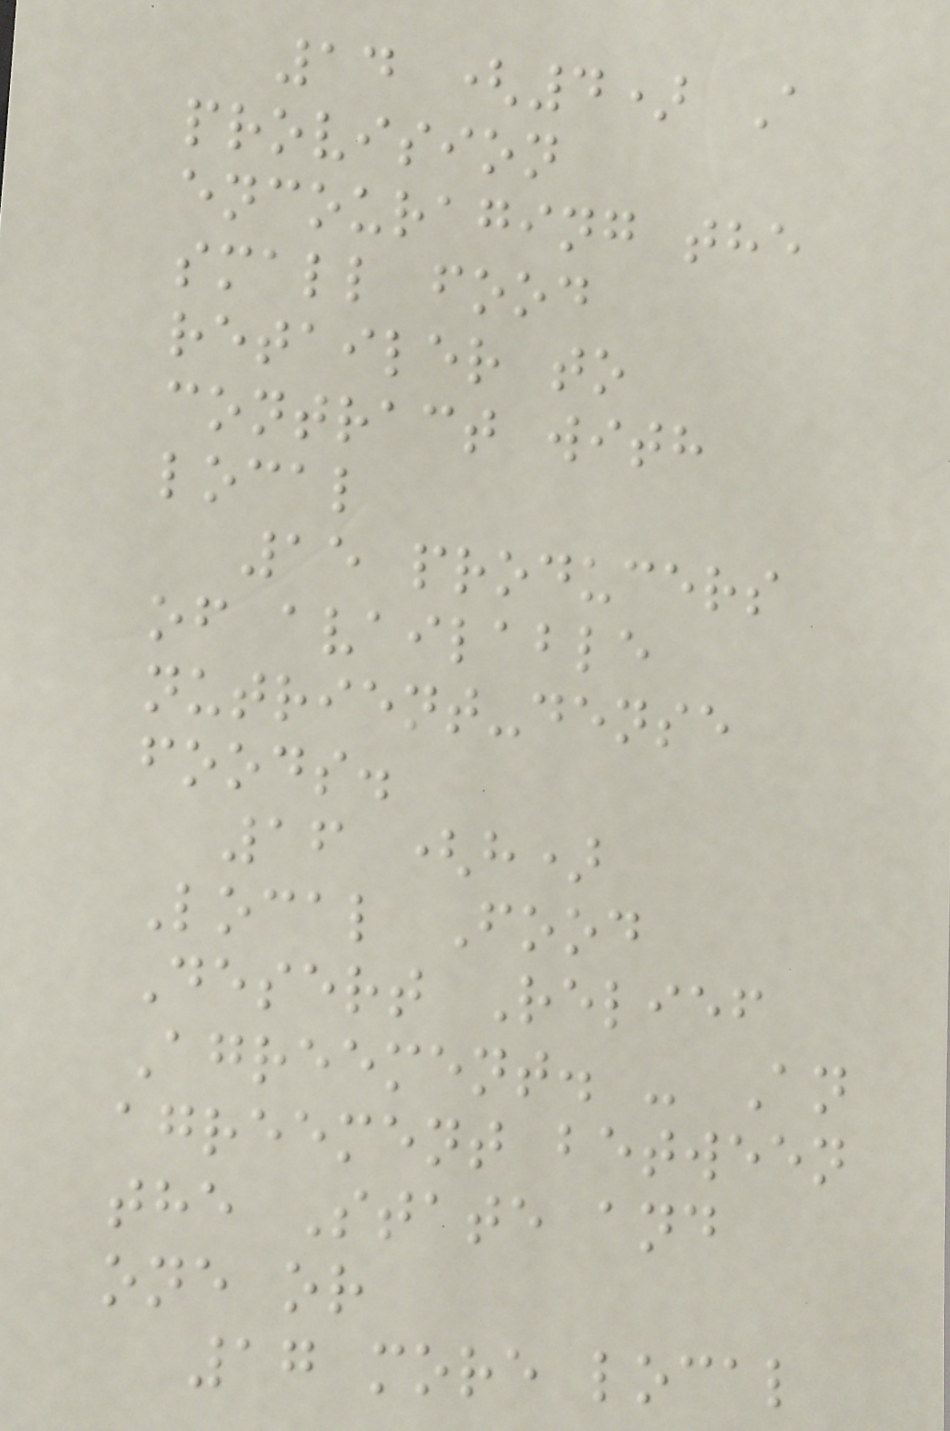14 (4) A
provision
encouraging the
small food
retailer to
contract with
local
15 producers
of available
nutrient-dense
foods.
16 (h)
Local Food
Desert Relief
Agreement. - An
agreement between
the State and
one or
17 more local
